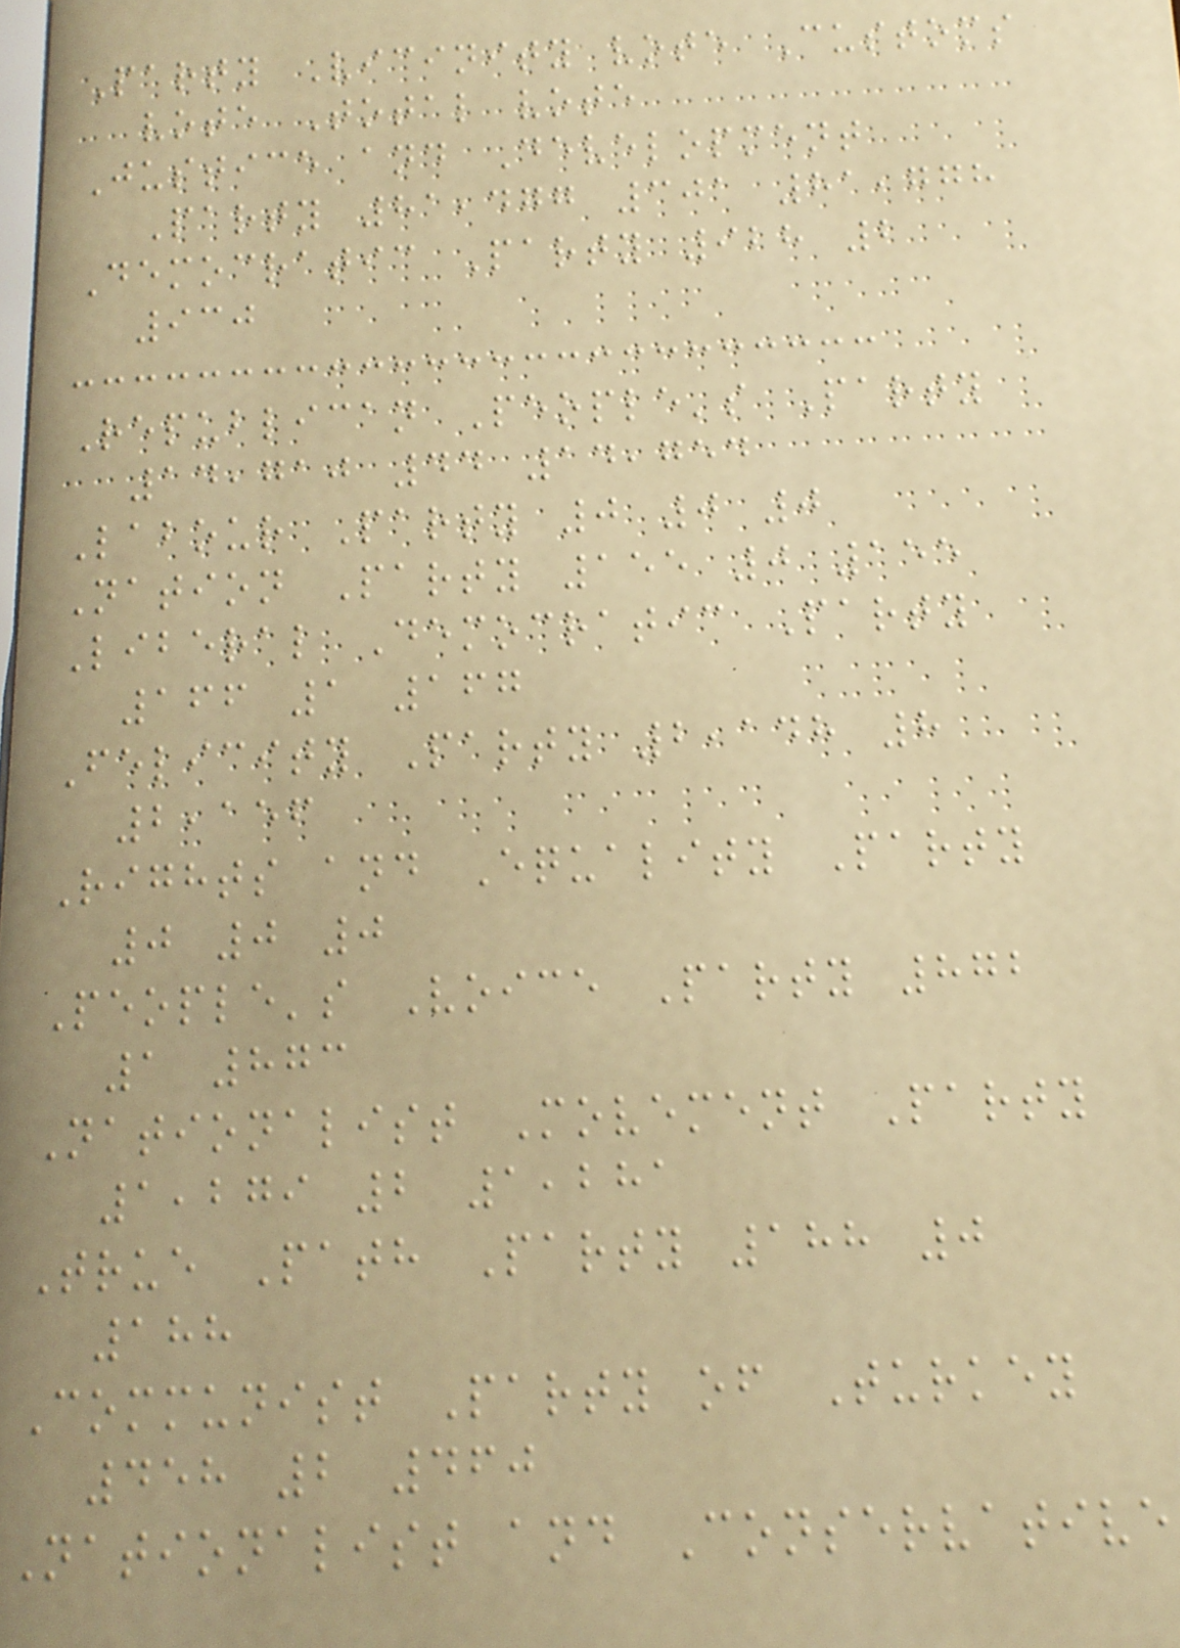Party Vicinity vote Customs
vote Total vote
Justice and Development
Party 81,477 301 81,778
Democratic Party 928 2
930
Republican People's Party
14,710 44 14,754
Labour Party 0 0 0
Nation Party 155 0 155
Liberal Democratic Party
166 1 167
Felicity Party 2,148 8
2,156
Rights and Equality Party
0 0 0
People's Voice Party 872
1 873
Nationalist Movement Party
1,279 2 1,281
True Path Party 188 0
188
Communist Party of Turkey
458 2 460
Nationalist and Conservative
